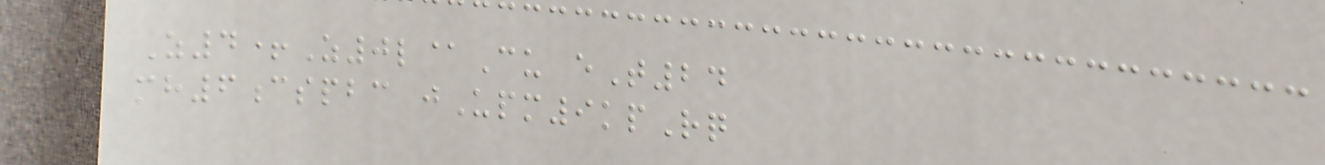Z4+Z0l@Cu eT24
mh6cspbc jUpm9kpRq
